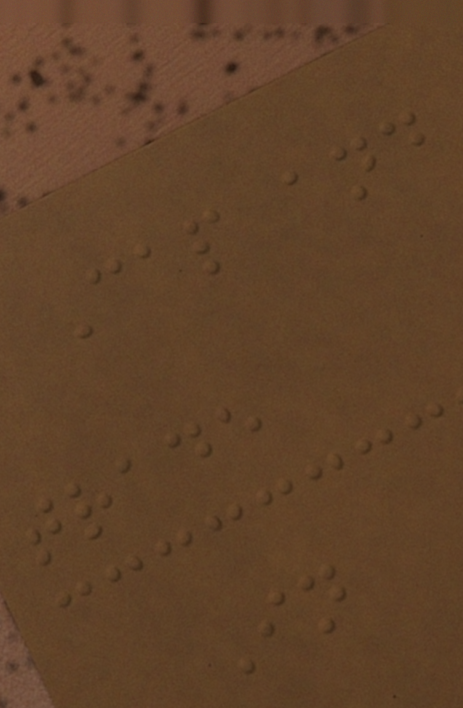Cap and
trade
In
